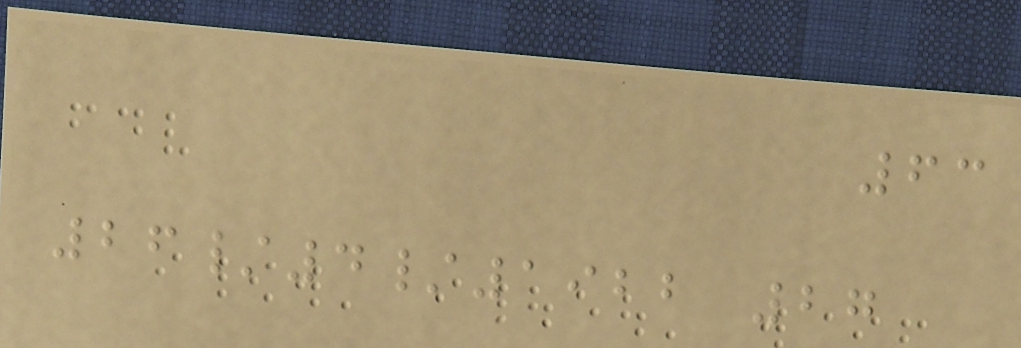63
26/4/1922 27
